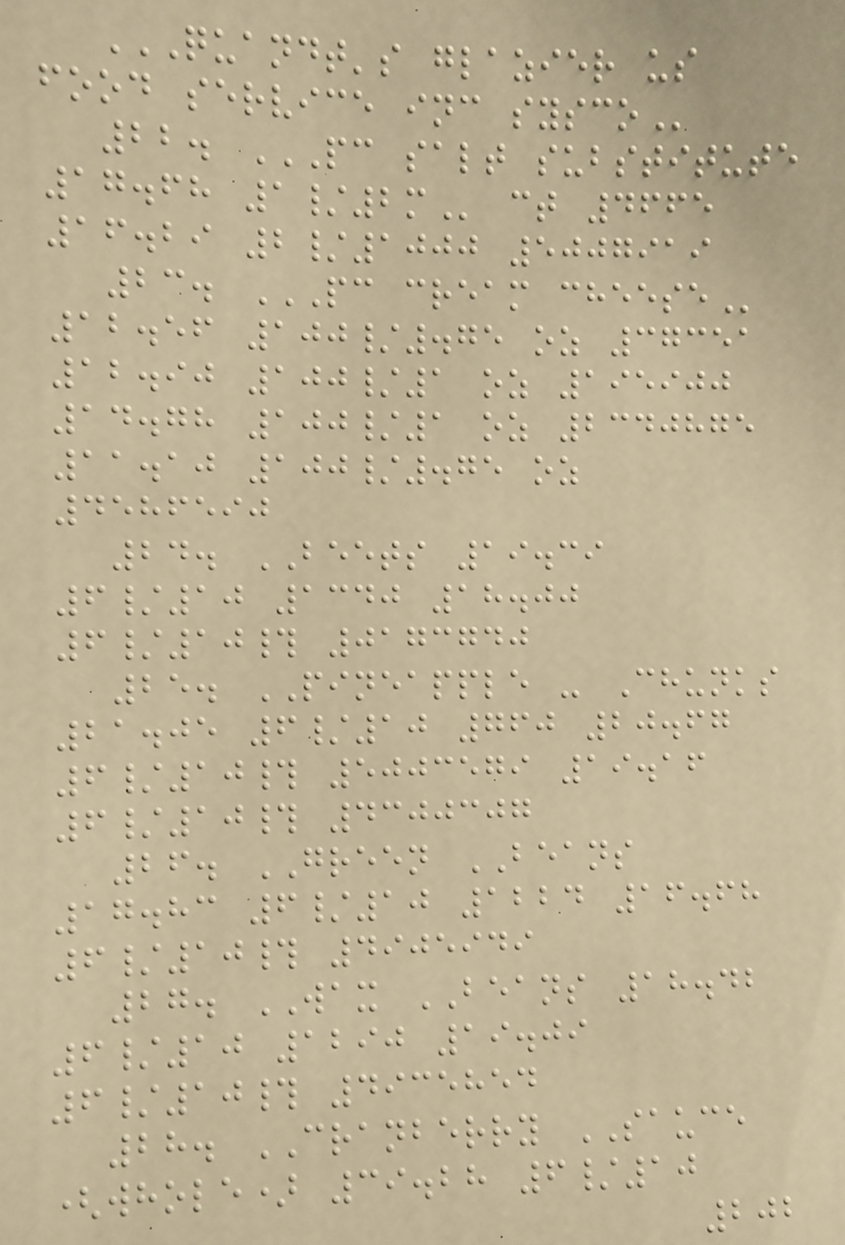QUANDT'S GLAZIER US
FOOD SERVICE INC SYSCO
22. PC SALT SUBSTITUTE
17.68 1/2M ct 4665
16.29 2/1000 5007919
23. PC CREAM CHEESE
12.56 100/.75 oz 37351
12.90 100/1 oz 195900
14.78 100/1 oz 2340875
11.10 100/.75 oz
4586590
24. BEETS 19.39
6/10 1340 18.00
6/10# 0173740
25. PINEAPPLE - Chunks
21.05 6/10 760 20.67
6/10# 5003579 19.16
6/10# 4300307
26. GREEN BEANS
17.83 6/10 1224 16.68
6/10# 4905949
27. WAX BEANS 18.42
6/10 1290 19.09
6/10# 4935854
28. CRANBERRY SAUCE
(whole) 39.28 6/10
202
